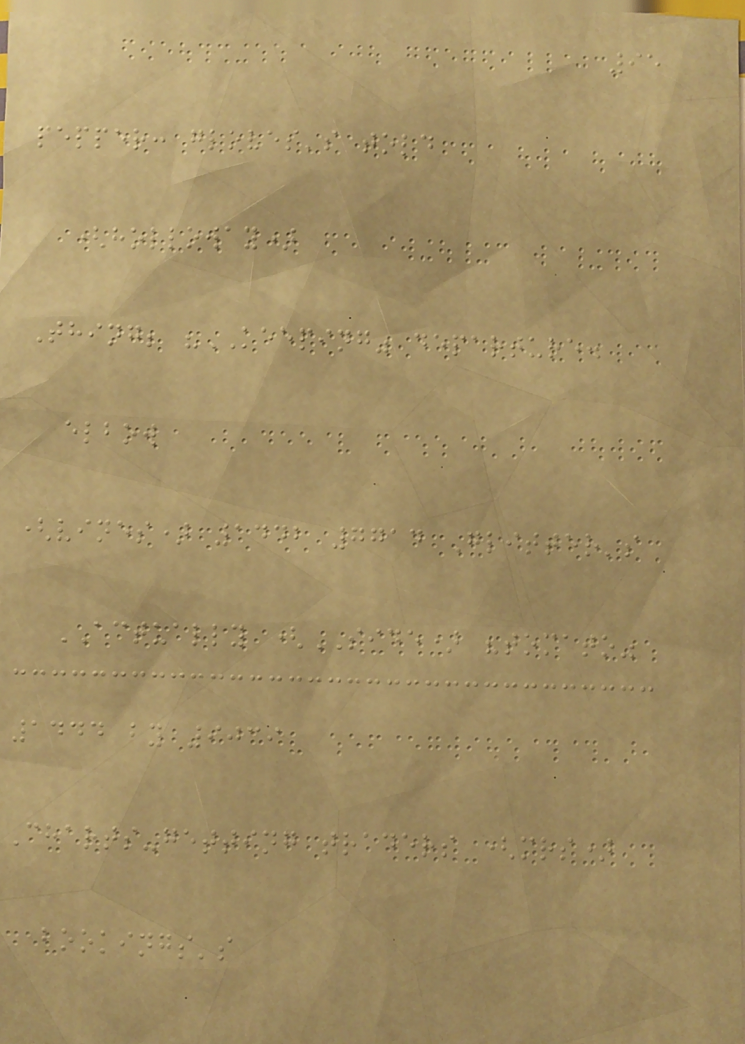95
pepper: gloves's told
(holloway)
Thing; "KEEPING" departure.
elbow
(vines) 1442 7714 Glitter's
ACTUALLY (SIDE) "tomato"
1444 by 9039
Charts-getting traders (mrs)
bookings's
